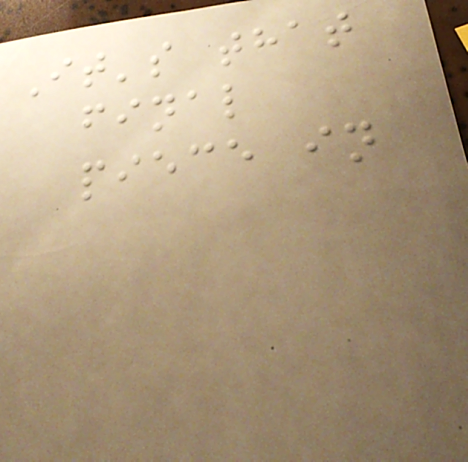It's that
final
piece in
